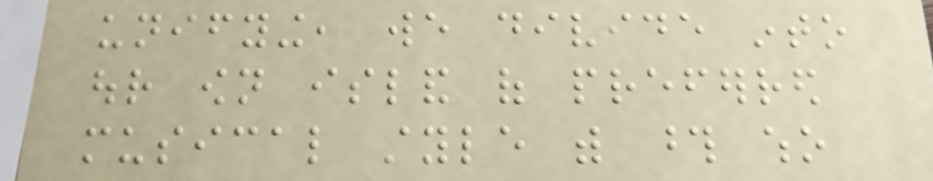unifying, we divide into
our own island of preferred
musical style with those who
